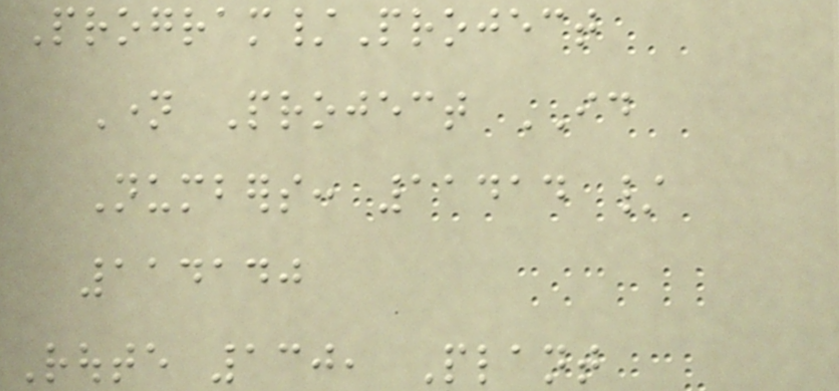Program/Project
Name Project ID
Numbers: 11414 /
114140
Route 130, Plant
